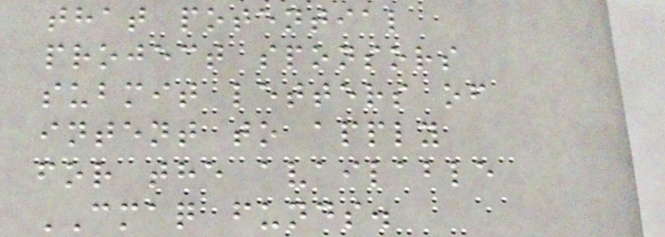that potential
project sponsors
submit letters of
intent to apply
for the available
CMAQ funds.
